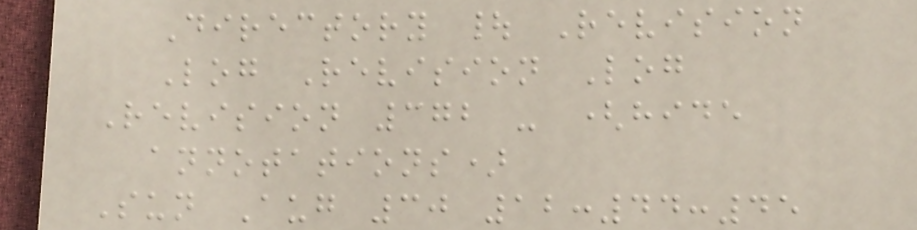Directory | Revision
Log Revision Log
Revision 372 - (hide
annotations)
Sun Aug 30 12:44:45
